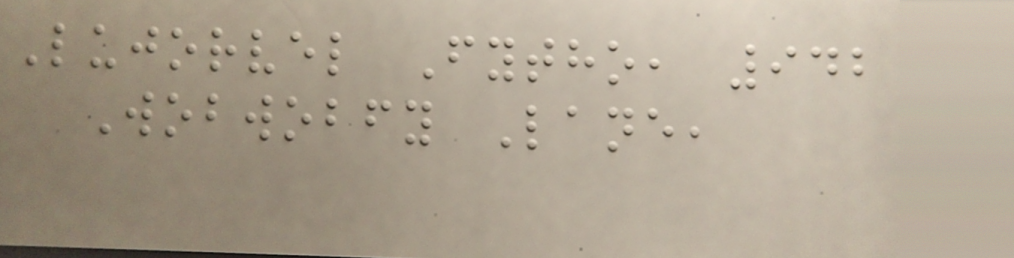Lujorvel Fytho, 942
Wobwobfy Lane,
